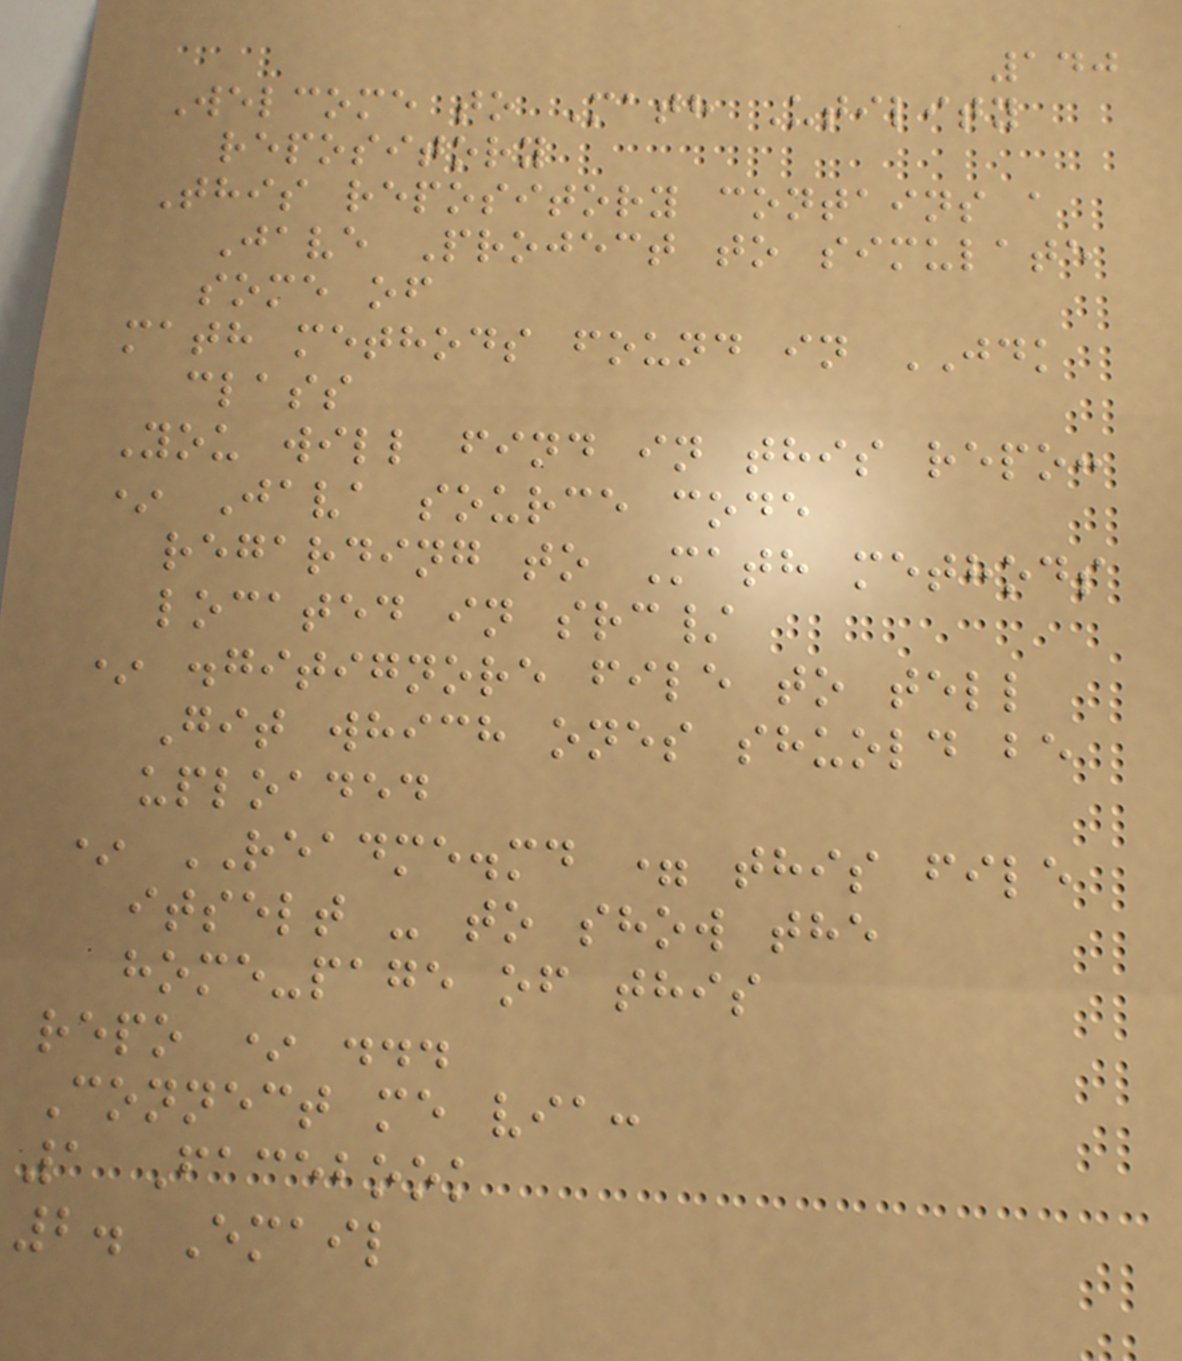140
Welcome to Math Utility
repository
This repository contains a
Jave Project to simulate
some of
math methods found in JDK
class
You will find in this repo:
* Java source code
regarding to Math methods
located in src/
* .gitignore file to tell
Git which ones shuold be
uploaded
* README.md = this file
itselt - to show the
home-page of this
repo * ...
Connect me via:
1 Facebook
2. Email
